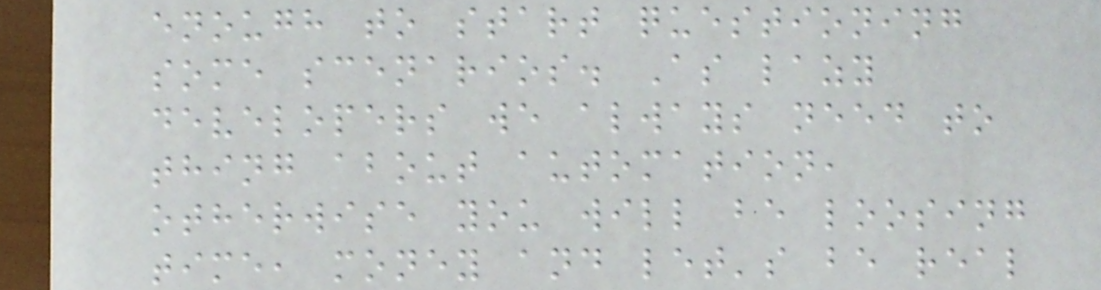enough to start questioning
some scenarios. As lazy
developers we always need to
thing about automation,
otherwise you will be loosing
time, money and let's be real
